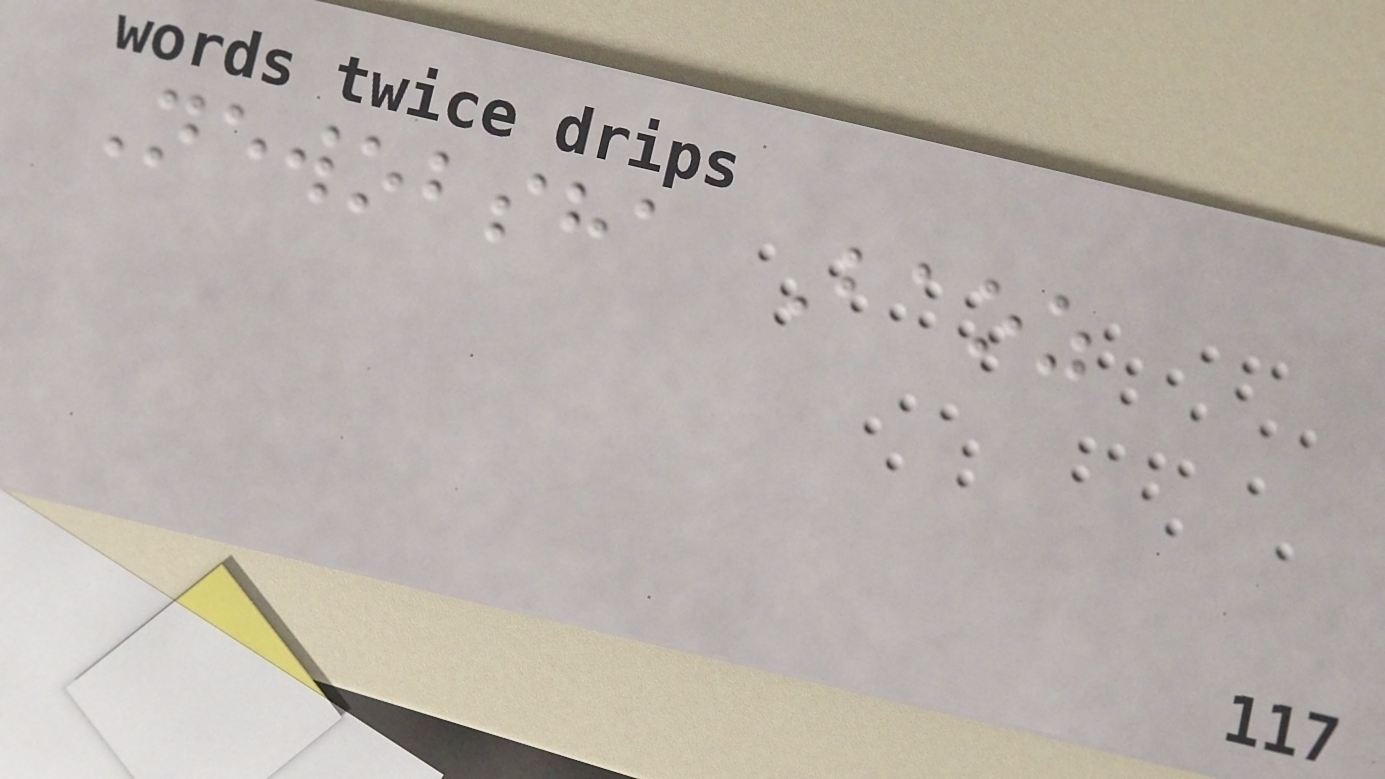Newobsha Baoz
